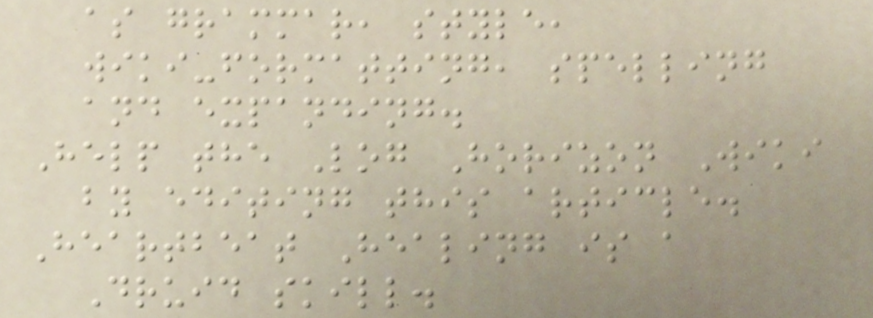as grammar, style,
wiki-formatting, spelling
and expanding.
Help the Log Horizon Wiki
by editing this article.
Heartbeat Healing is a
Druid skill.
